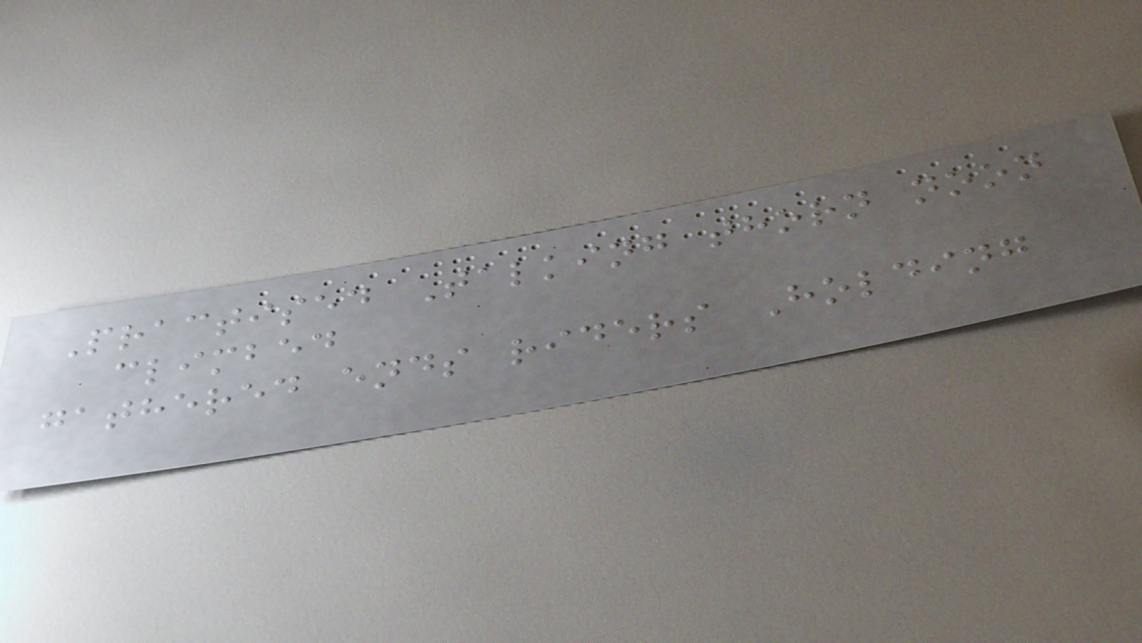Practised Talking thorn noon
climbed
gathered ends riders Holding
